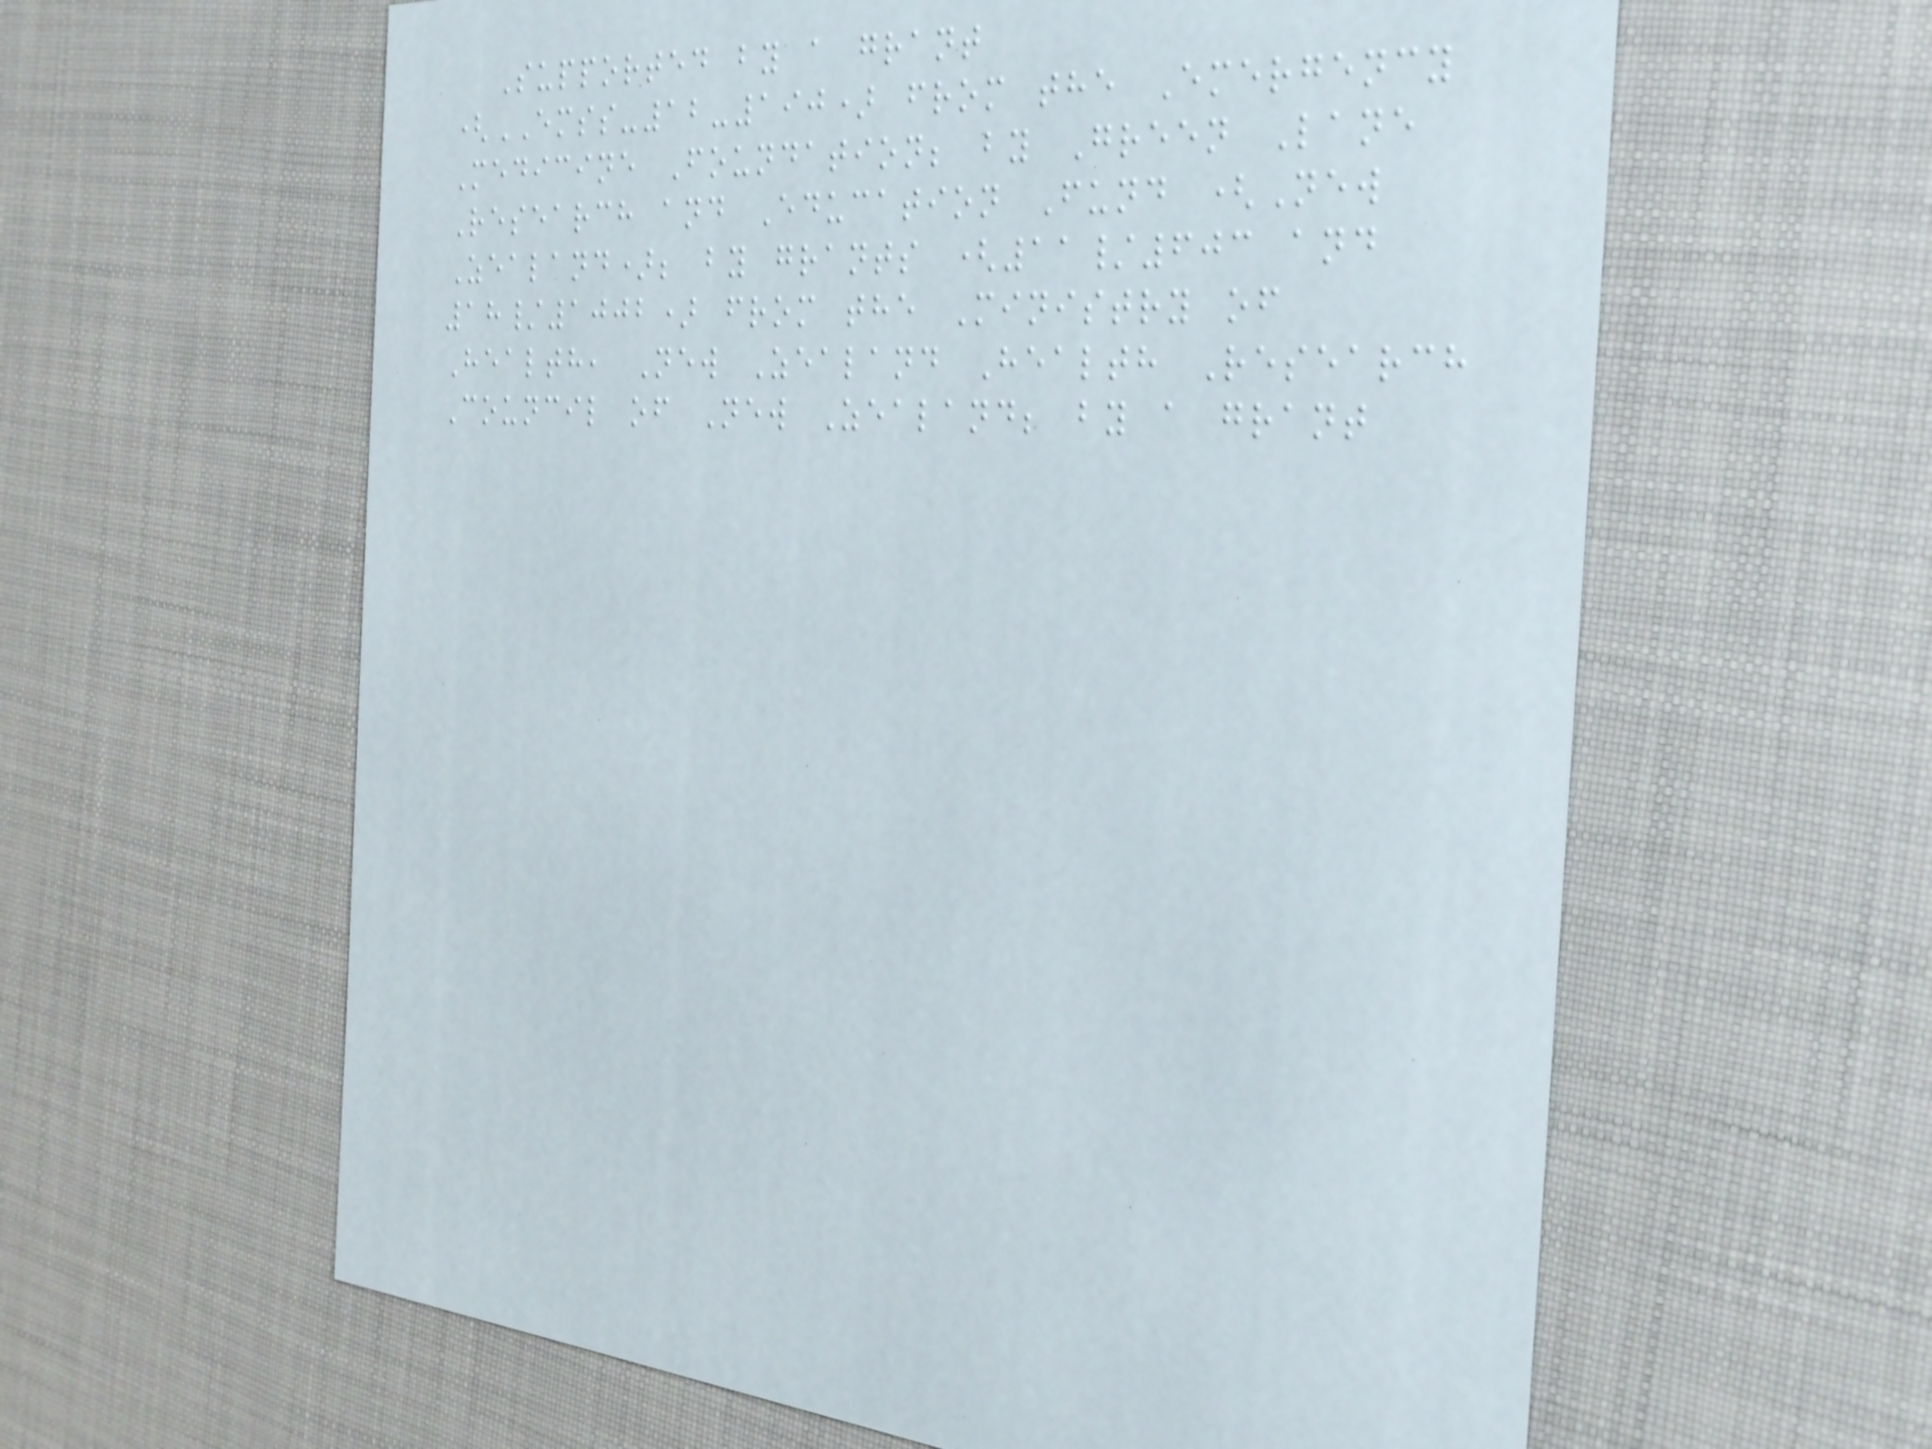Supported by a grant
(EMSS-12-190) from the Emergency
Medicine Foundation; by Green Lane
Research and Education Fund (New
Zealand); by grants (11/603 and
18/1002) from the Ministry of
Health, New Zealand Health Research
Council of New Zealand; by a grant
